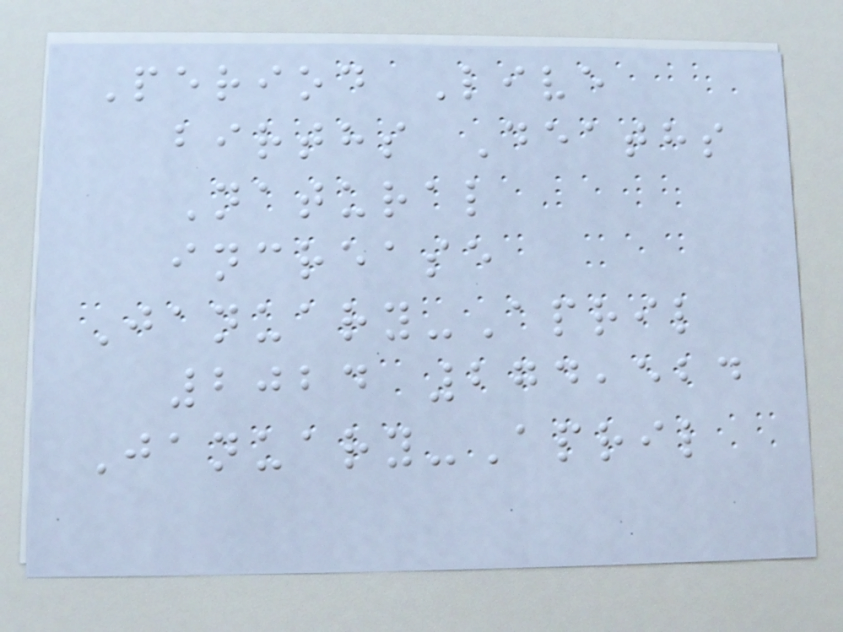Period Live
births Deaths
Natural
increase
January-April
2024 274,524
January-April
